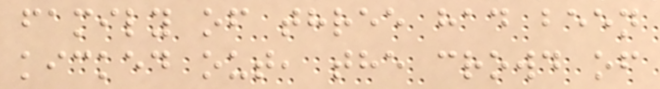family of three had been
kicked out, the crowd of
